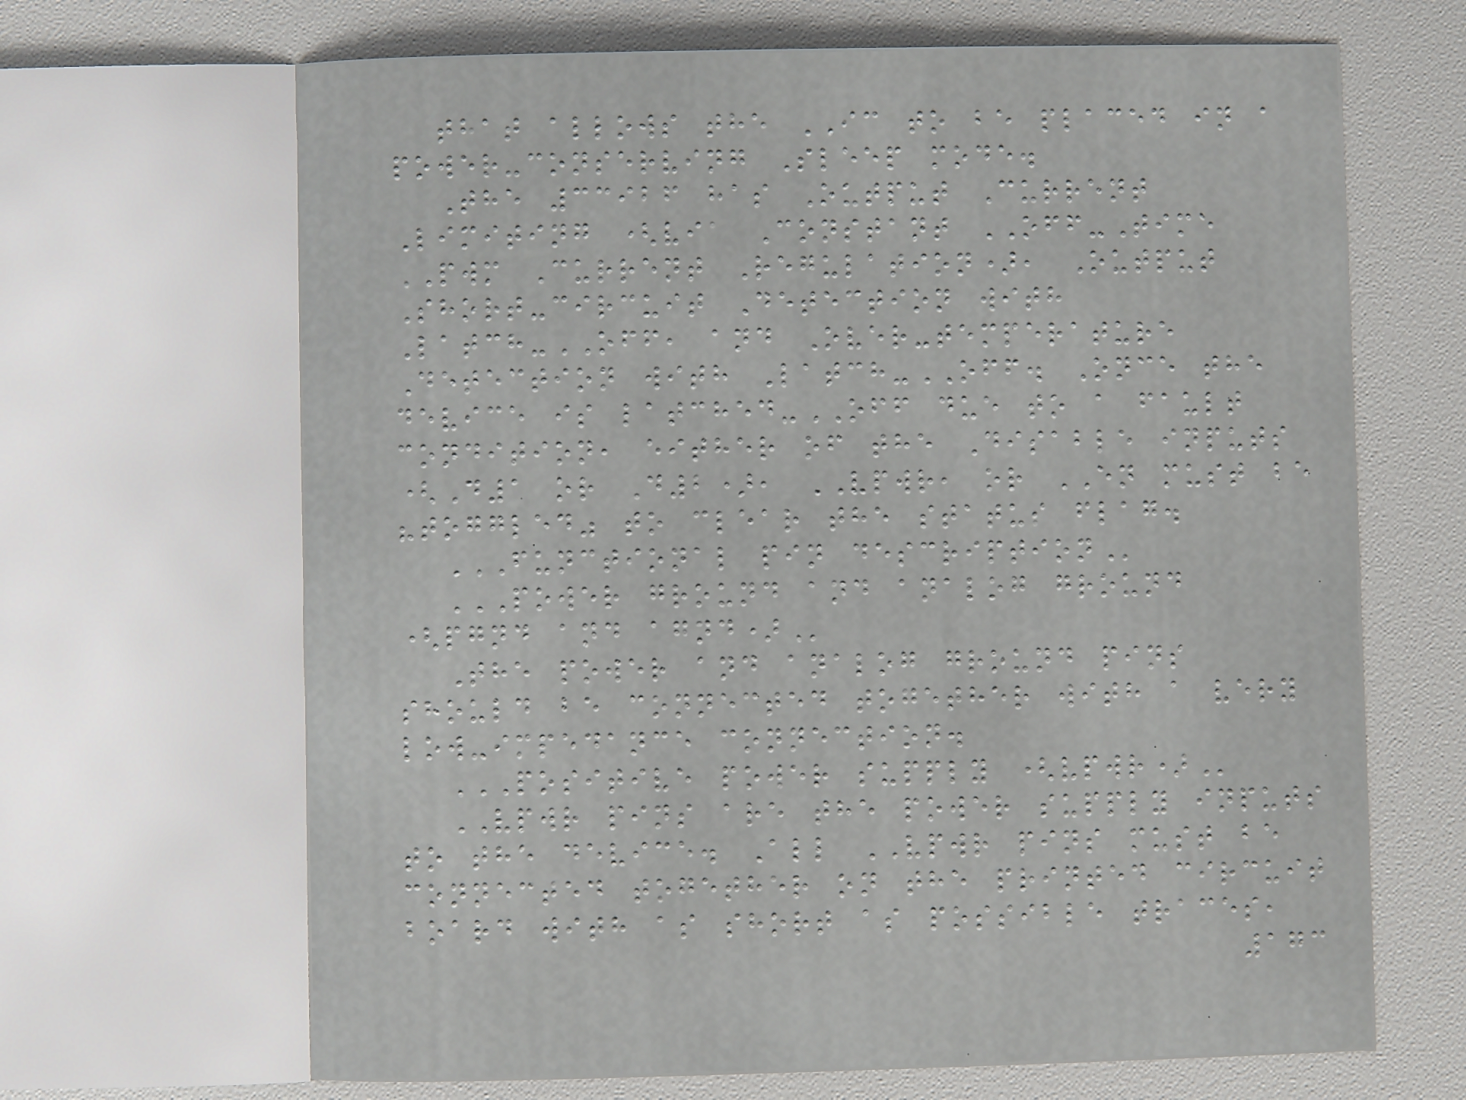that allows the IC to be placed in a
power-conserving Sleep mode.
The 33926 has Output Current
Limiting (via Constant OFF-Time
PWM Current Regulation), Output
Short-circuit Detection with
Latch-OFF, and Over-temperature
Detection with Latch-OFF. Once the
device is latched-OFF due to a fault
condition, either of the Disable inputs
(D1 or D2), VPWR, or EN must be
"toggled" to clear the status flag.
FUNCTIONAL PIN DESCRIPTION
POWER GROUND AND ANALOG GROUND
(PGND AND AGND)
The power and analog ground pins
should be connected together with a very
low-impedance connection.
POSITIVE POWER SUPPLY (VPWR)
VPWR pins are the power supply inputs
to the device. All VPWR pins must be
connected together on the printed circuit
board with as short as possible traces,
173
